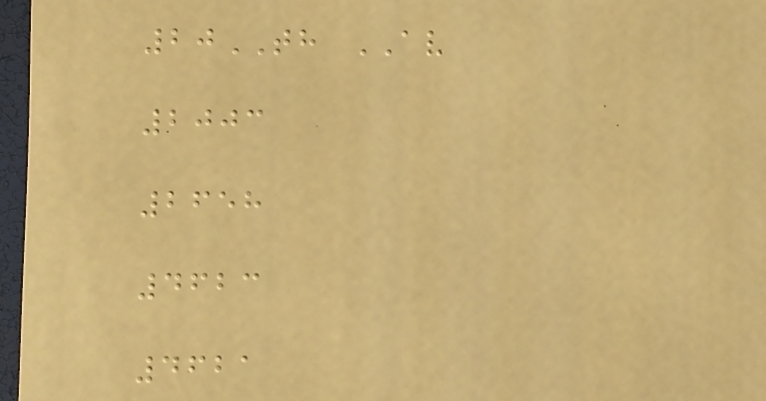20TH AV
2003
2658
4623
4621
